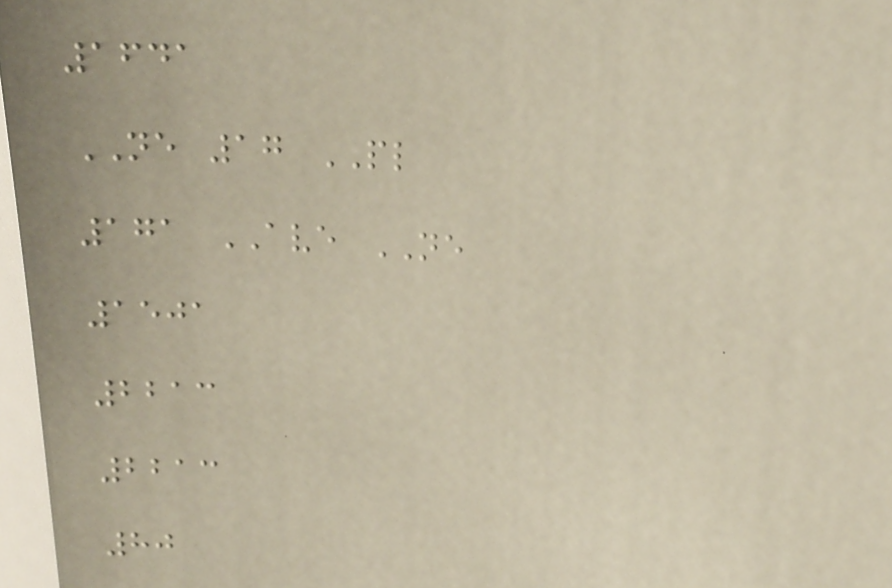1641
NE 17 PL
171 AVE NE
1501
2213
2213
80
